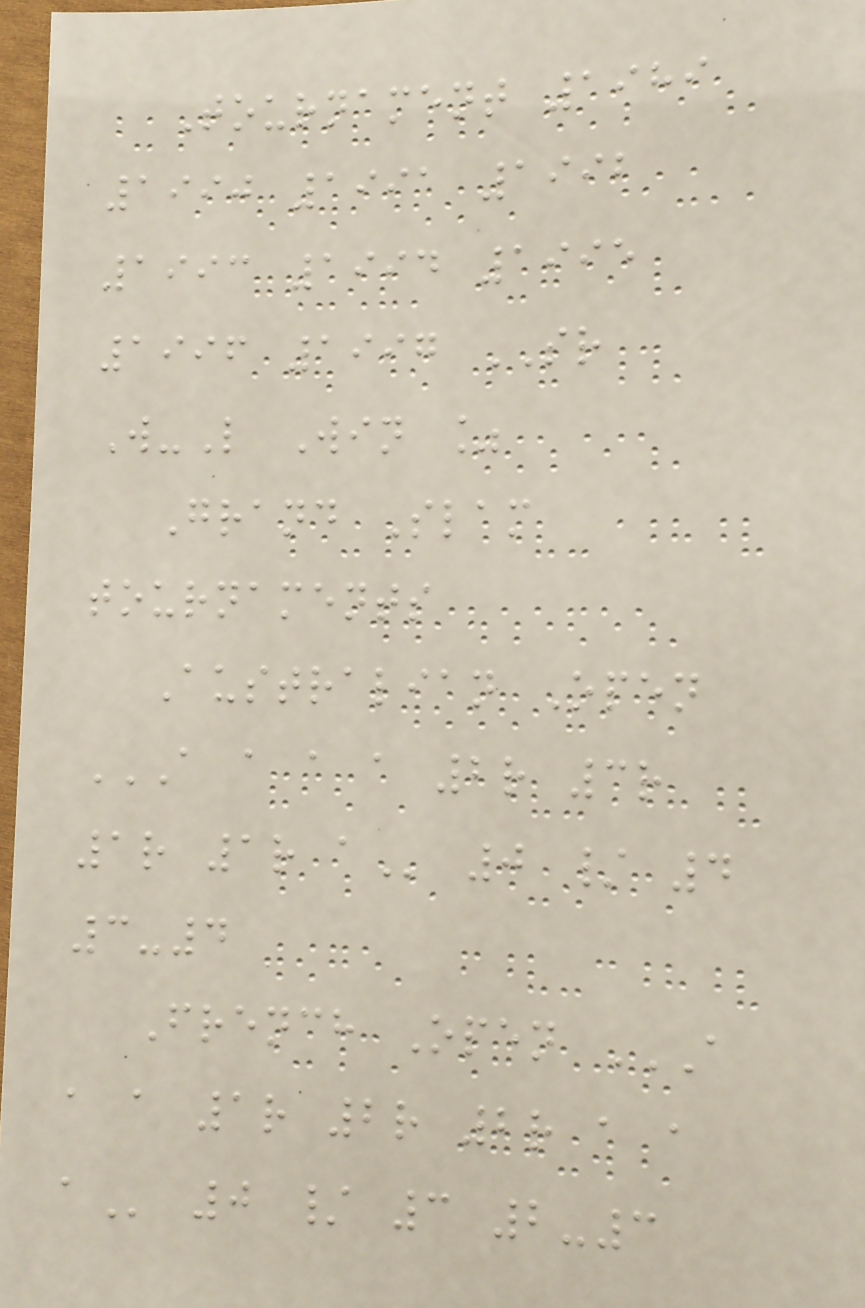Tournament 1989
1990 1991 1992
1993 1994 1995
1996 1997 SR
W-L Win %
Grand Slam
tournaments
Australian Open
A A A A 2R 3R
1R 1R A 0 / 4
3-4
French Open A
A A 1R 2R 2R A A
A 0 / 3 2-3
